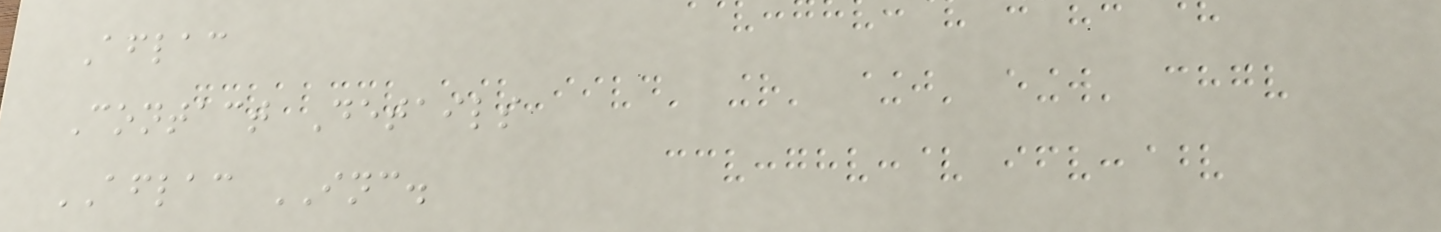Aflac
Contact Details
AFLAC INC.
